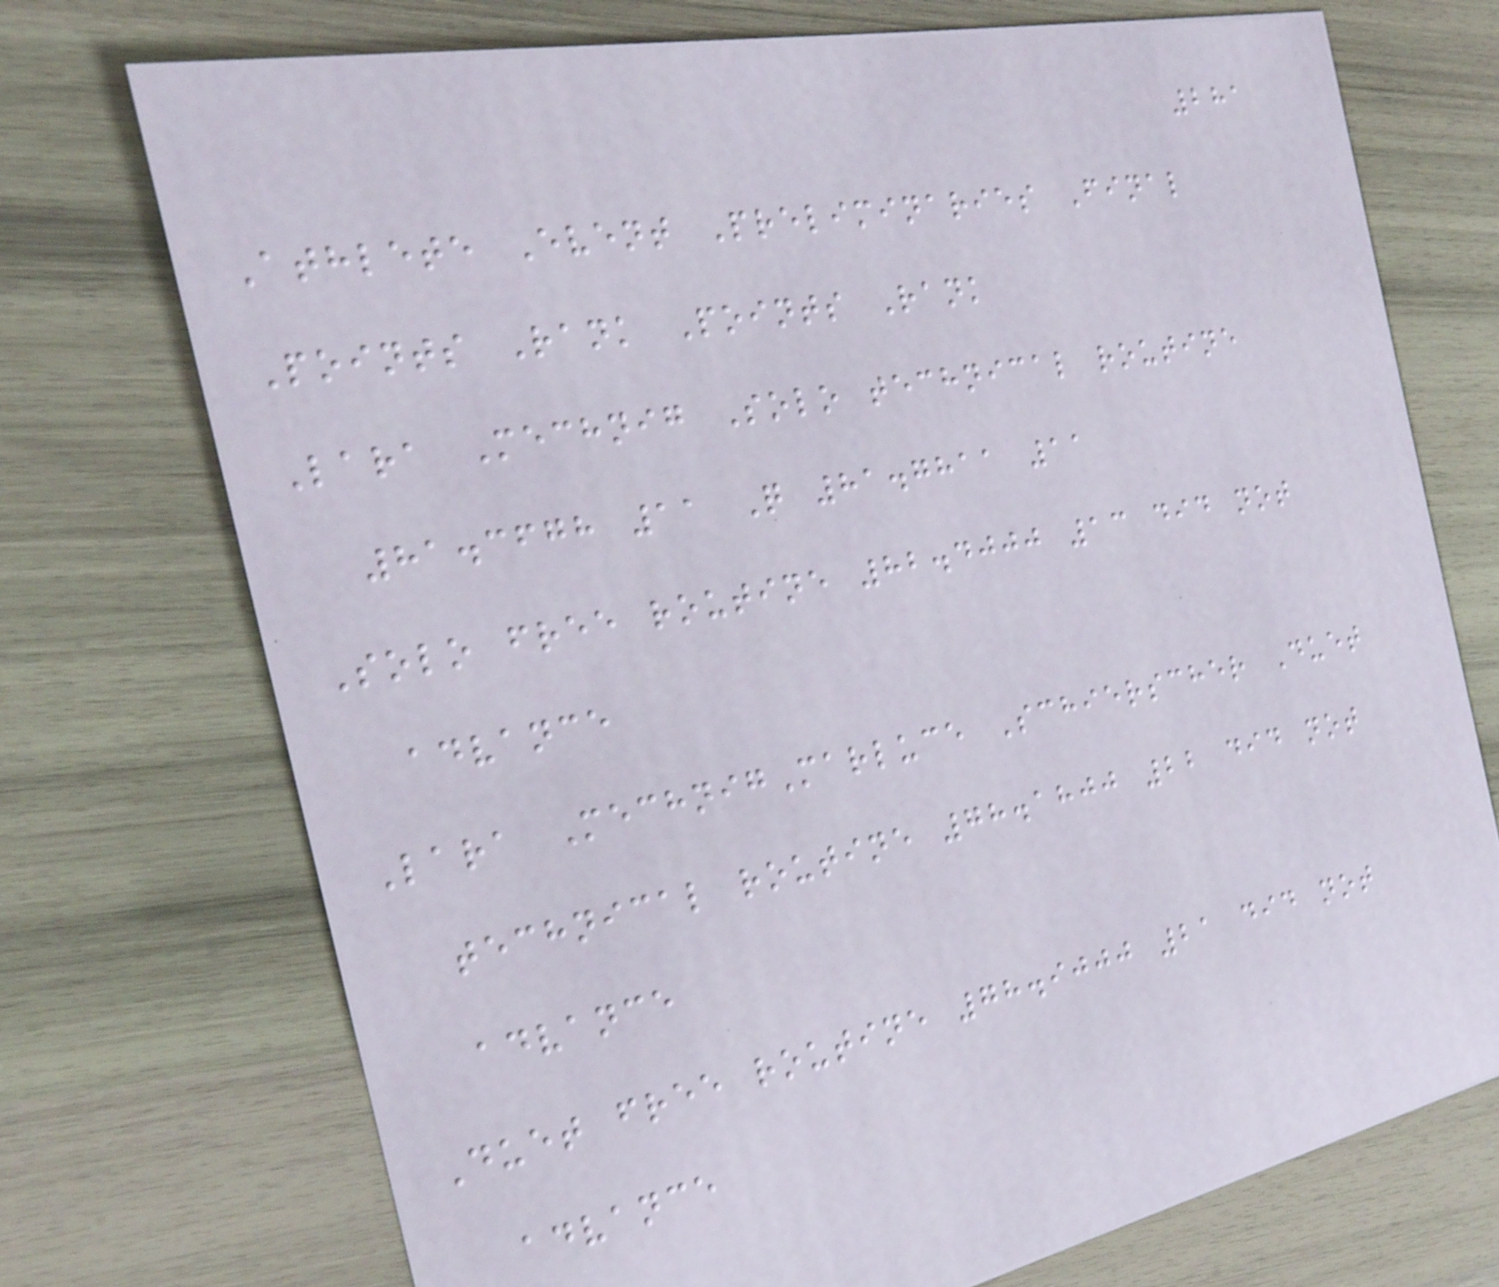281
Athlete Event Preliminaries Final
Points Rank Points Rank
Lara Mechnig Solo technical routine
81.3678 11 Q 81.7811 11
Solo free routine 82.4000 13 did not
advance
Lara MechnigMarluce Schierscher Duet
technical routine 78.1800 22 did not
advance
Duet free routine 78.9000 21 did not
advance
